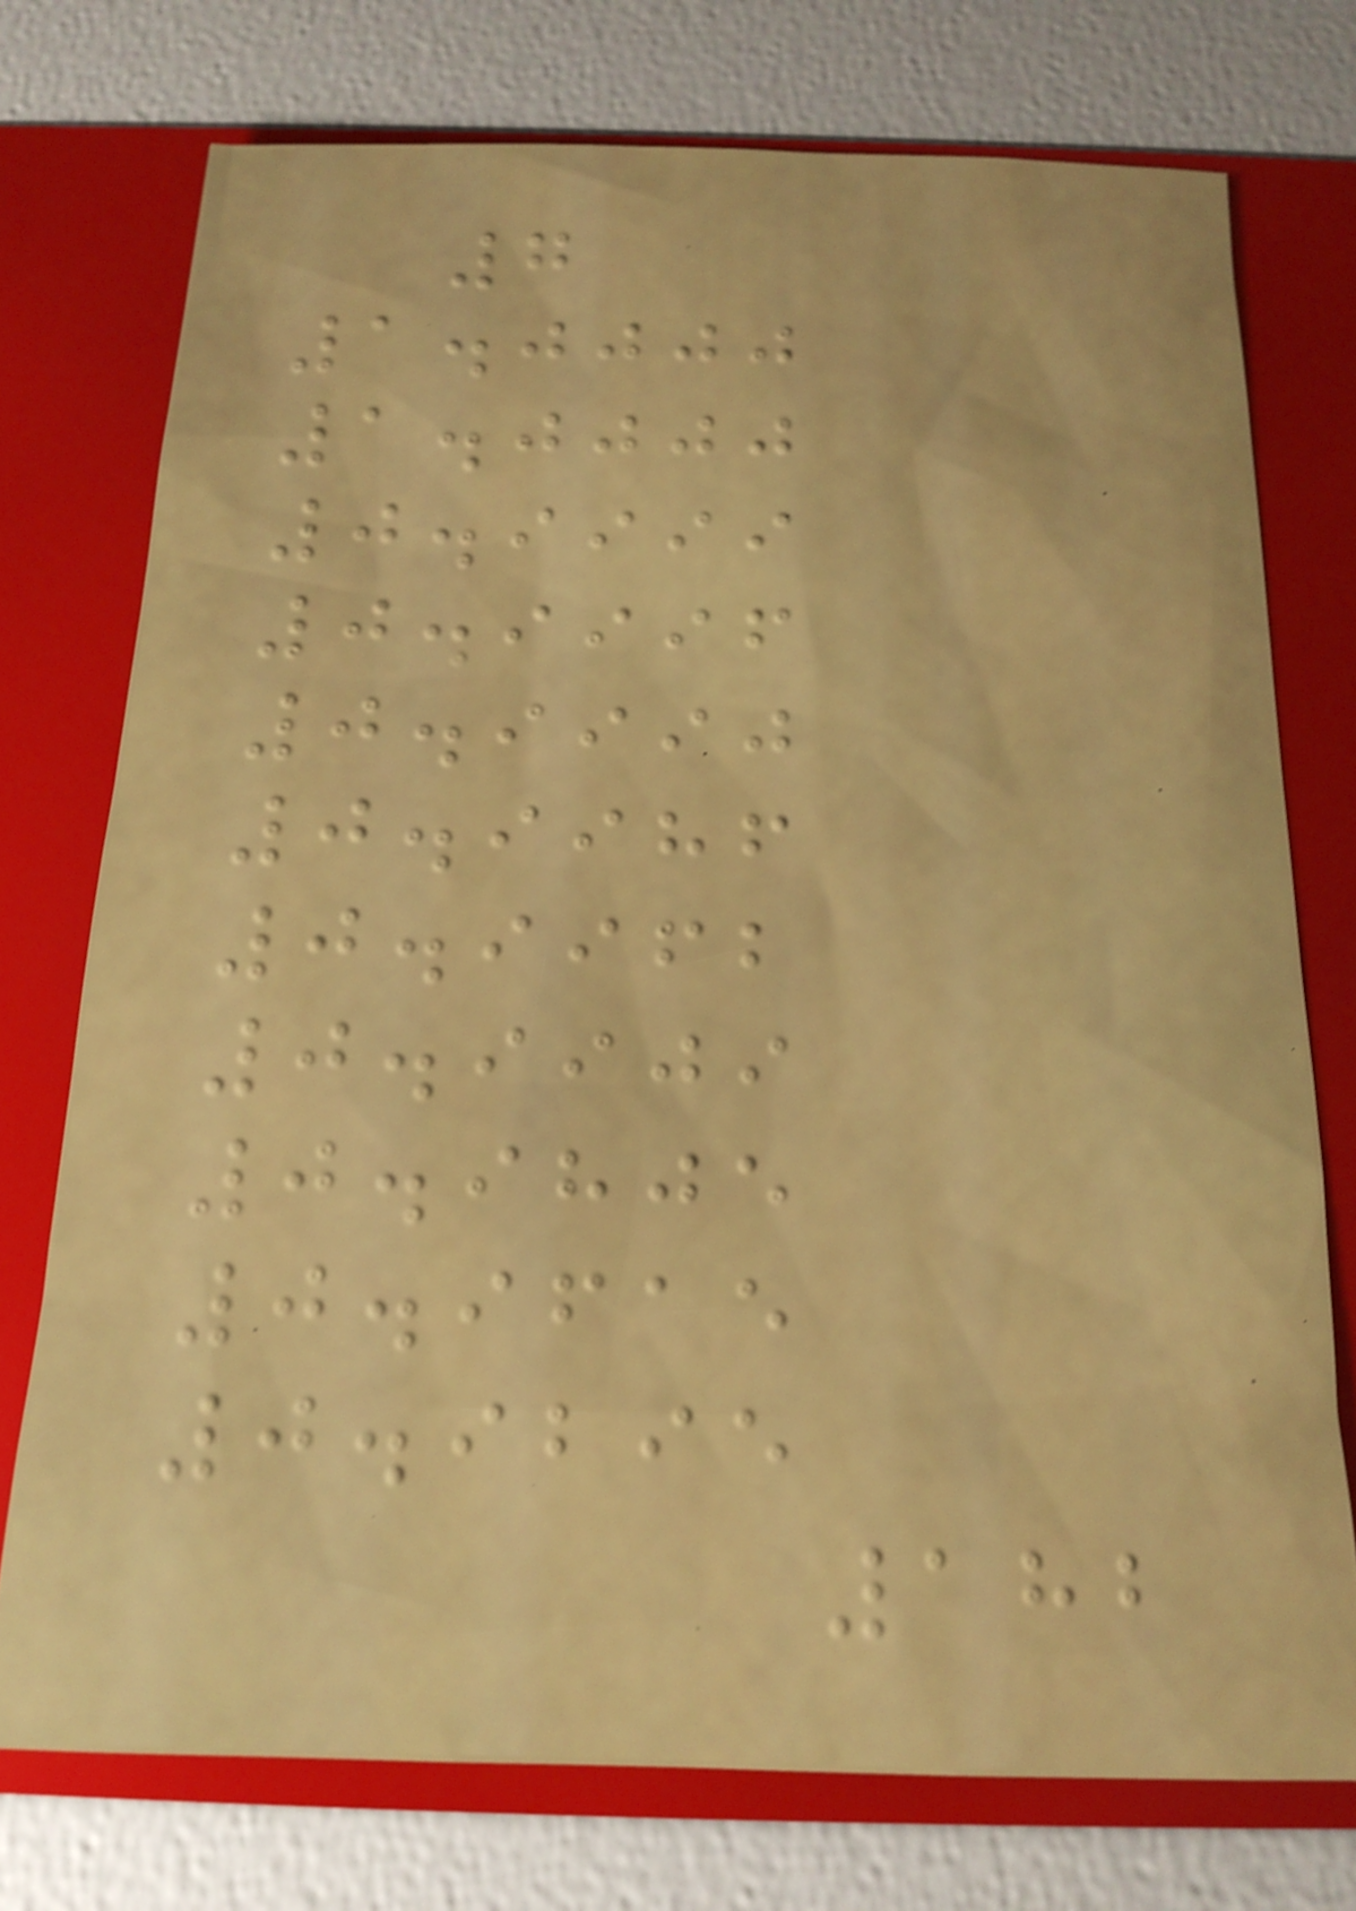7
1.0000
1.0000
0.9999
0.9996
0.9990
0.9986
0.9962
0.9909
0.9805
0.9615
0.9295
182
